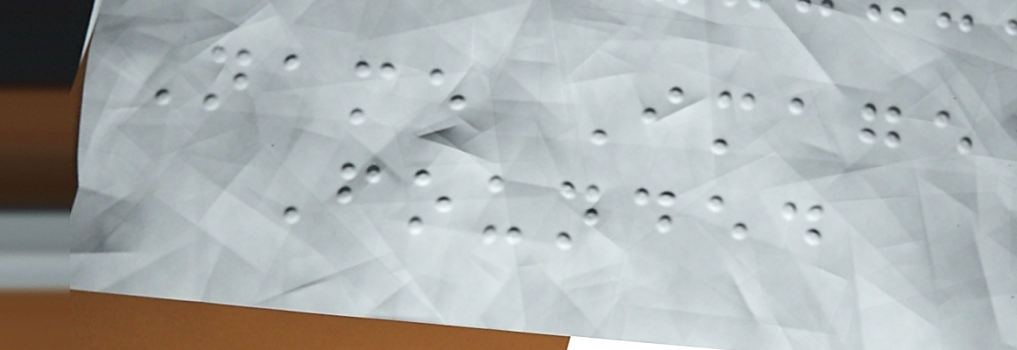Name Image
Founded
